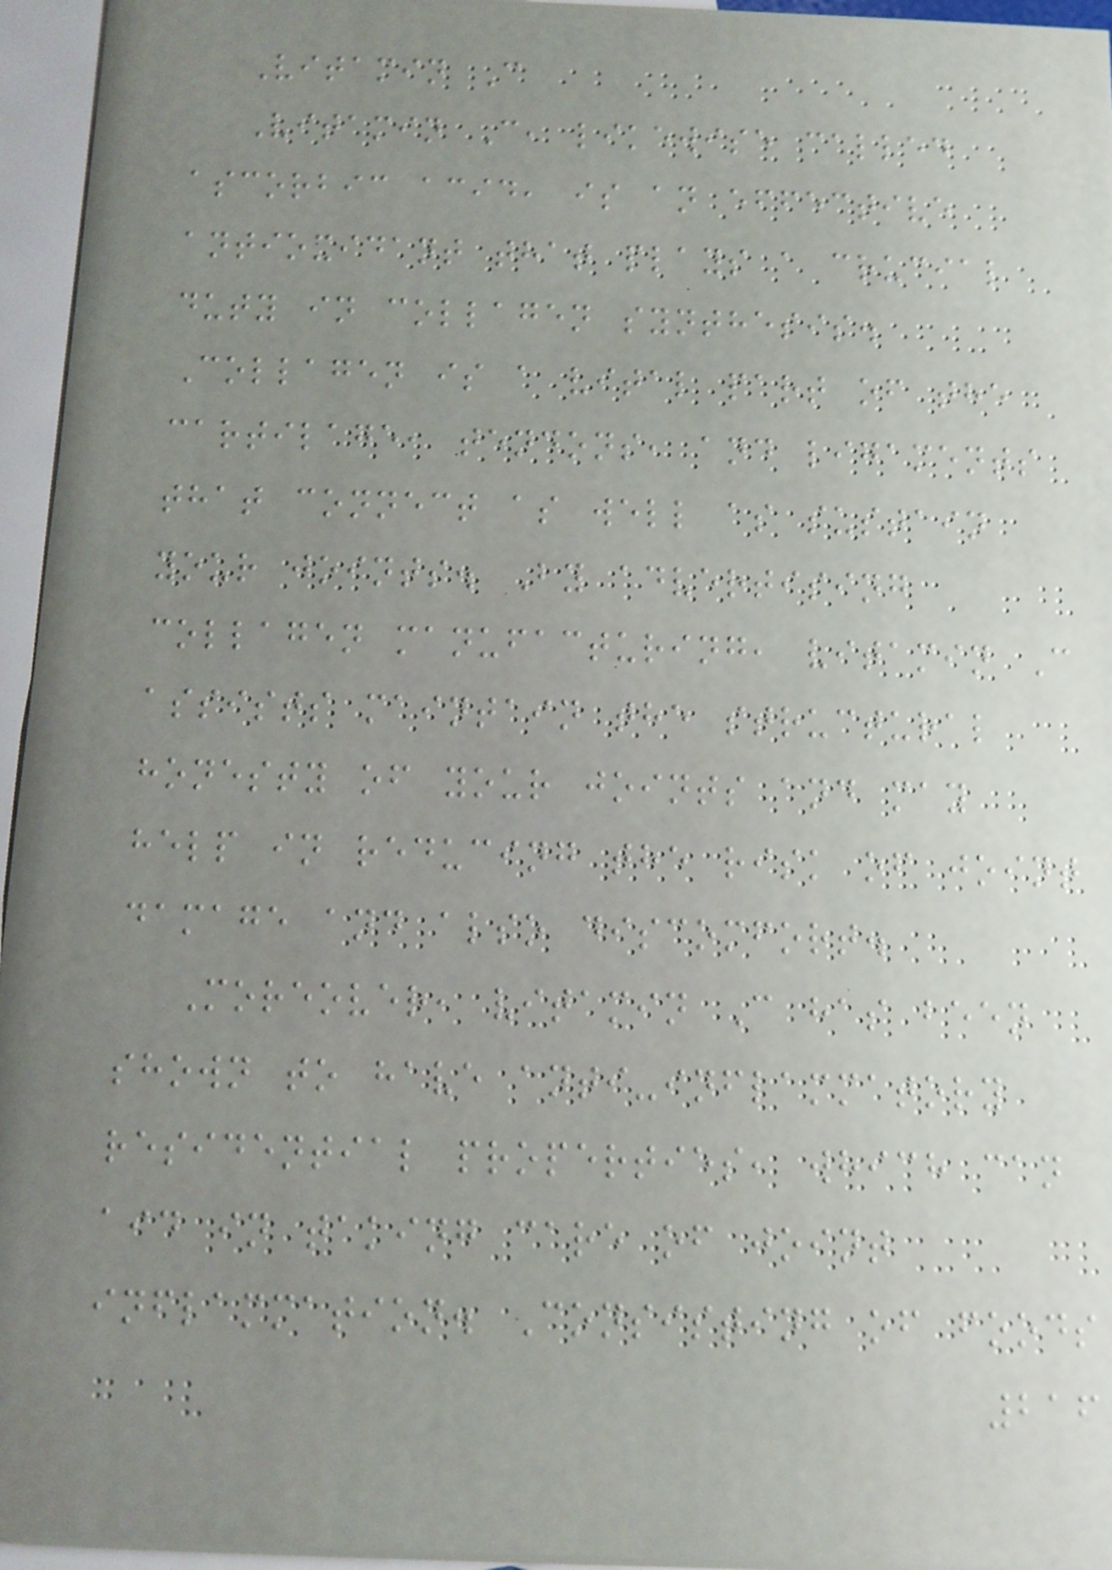Vitamin C
Vitamin C, likewise called
ascorbic acid, is an effective
antioxidant that plays a crucial
duty in collagen synthesis.
Collagen is a vital part of the
cartilage, tendons, and ligaments
that connect as well as sustain
your joints. By advertising
collagen manufacturing, vitamin C
assists maintain the structural
honesty of your joints and may
help in reducing the risk of joint
damage and also discomfort.
Moreover, vitamin C has been
shown to have anti-inflammatory
residential properties, which can
aid in taking care of joint
inflammation. Consisting of foods
216
